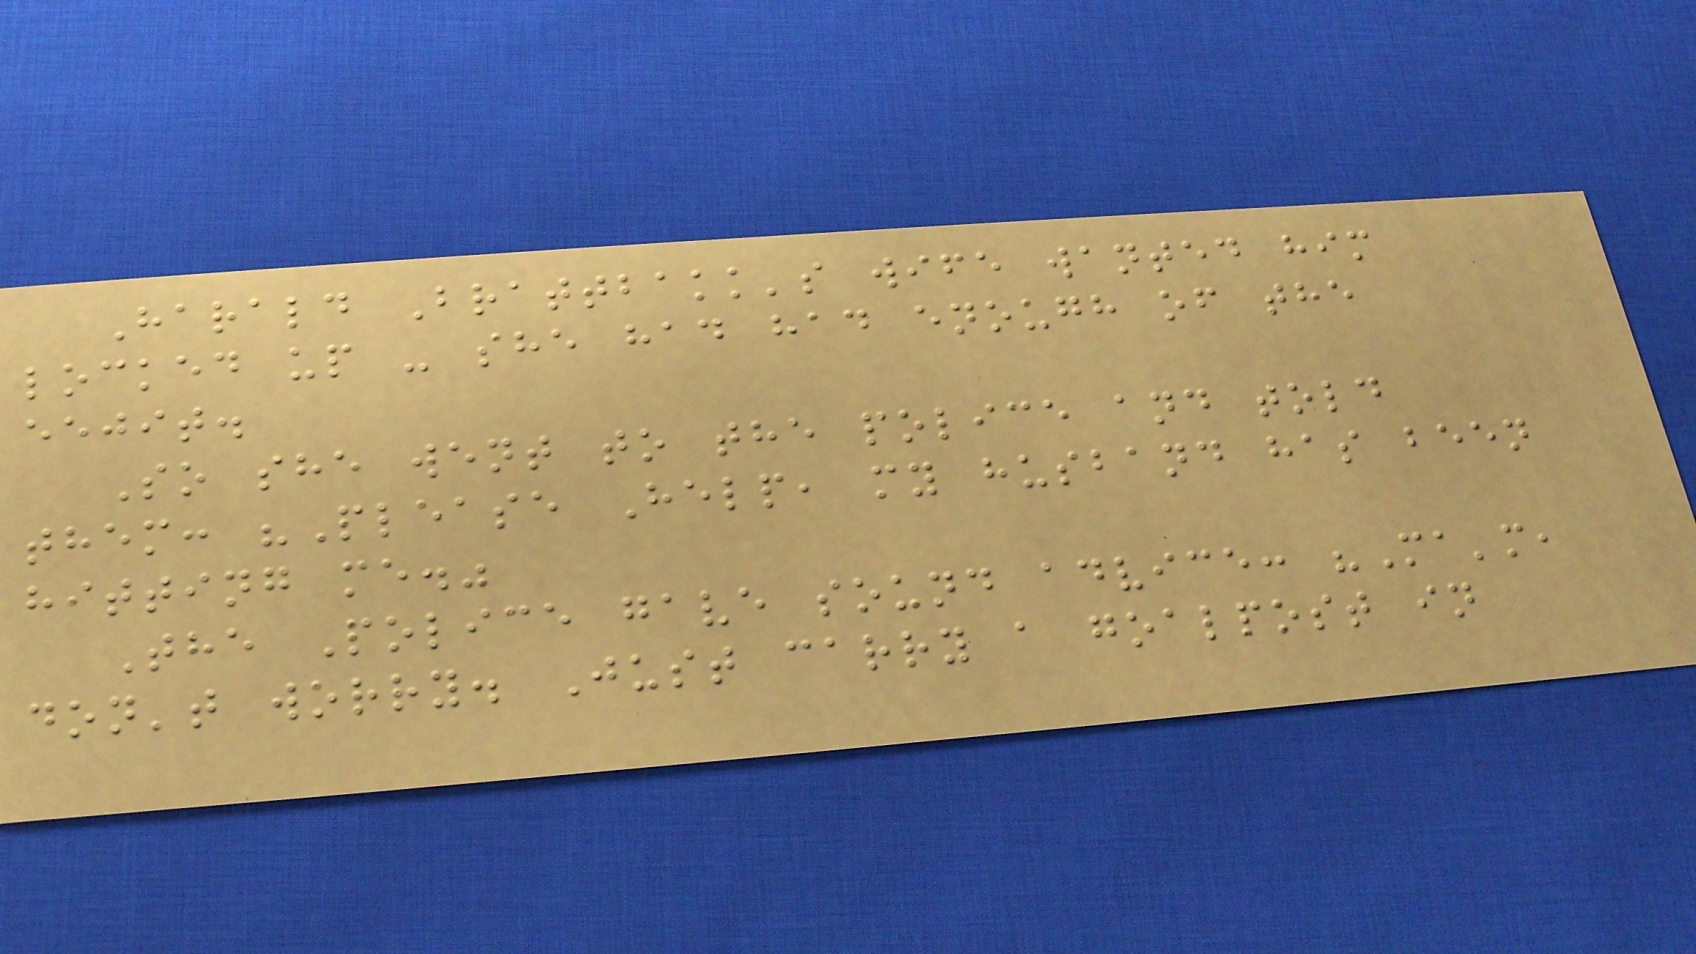Harald Brattbakk's wife wanted him
locked up - she had had enough of the
eejit.
So she went to the police and told
them: "Please Help, my husband has been
hitting me."
The Police gave sound advice: "Ma'm,
don't worry. Just carry a goalpost in
